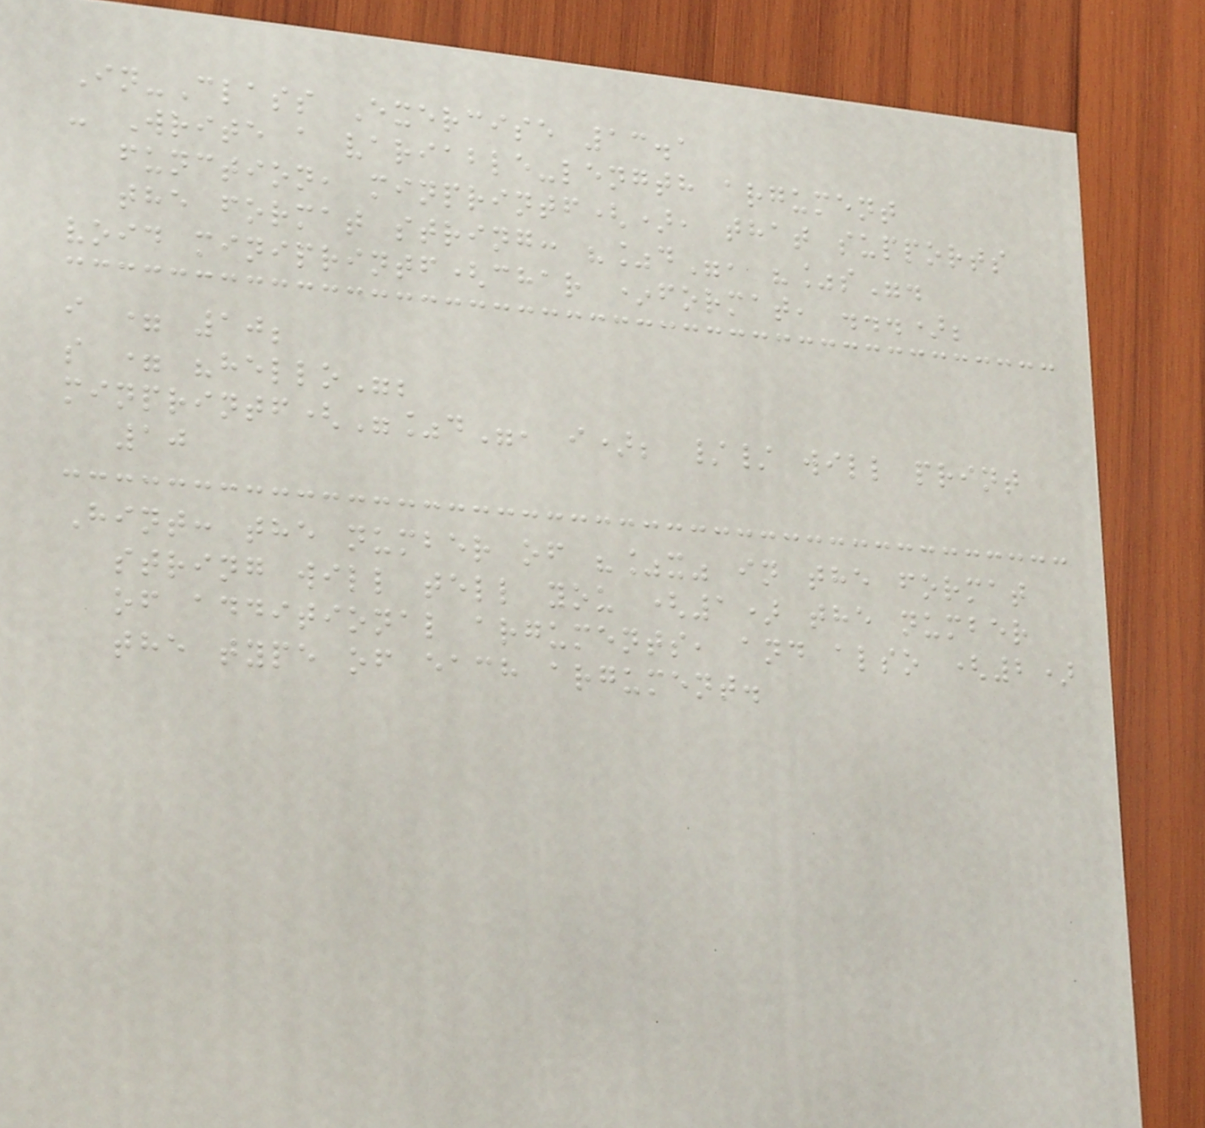In-Class Exercise 13.1
- Write a variable-length argument
function, minprintf(), that supports
the format string: "%d", "%s".
void miniprintf(char *format, ...);
i = 10;
s = "hello";
minprintf("%d", i); // will print
10
Hint: the number of "%x" in the format
string will tell you (1) the number
of additional arguments, and also (2)
the type of each argument.
